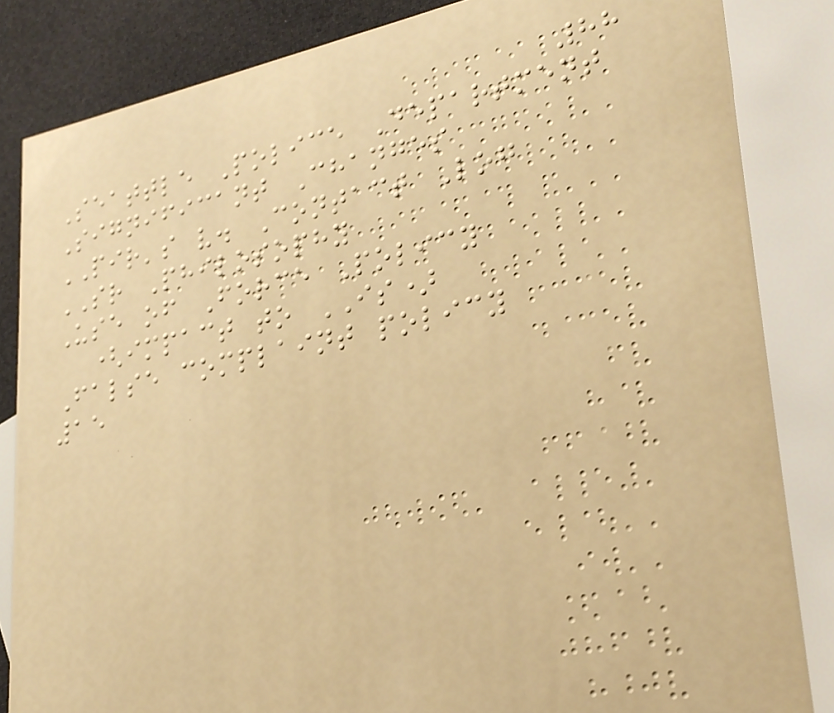88
Seattle Police Department
Significant Changes
PIR's v. Contact Log
SR Philosophy
Use of Force Policy
(impact to IS)
False complaint policy
15
